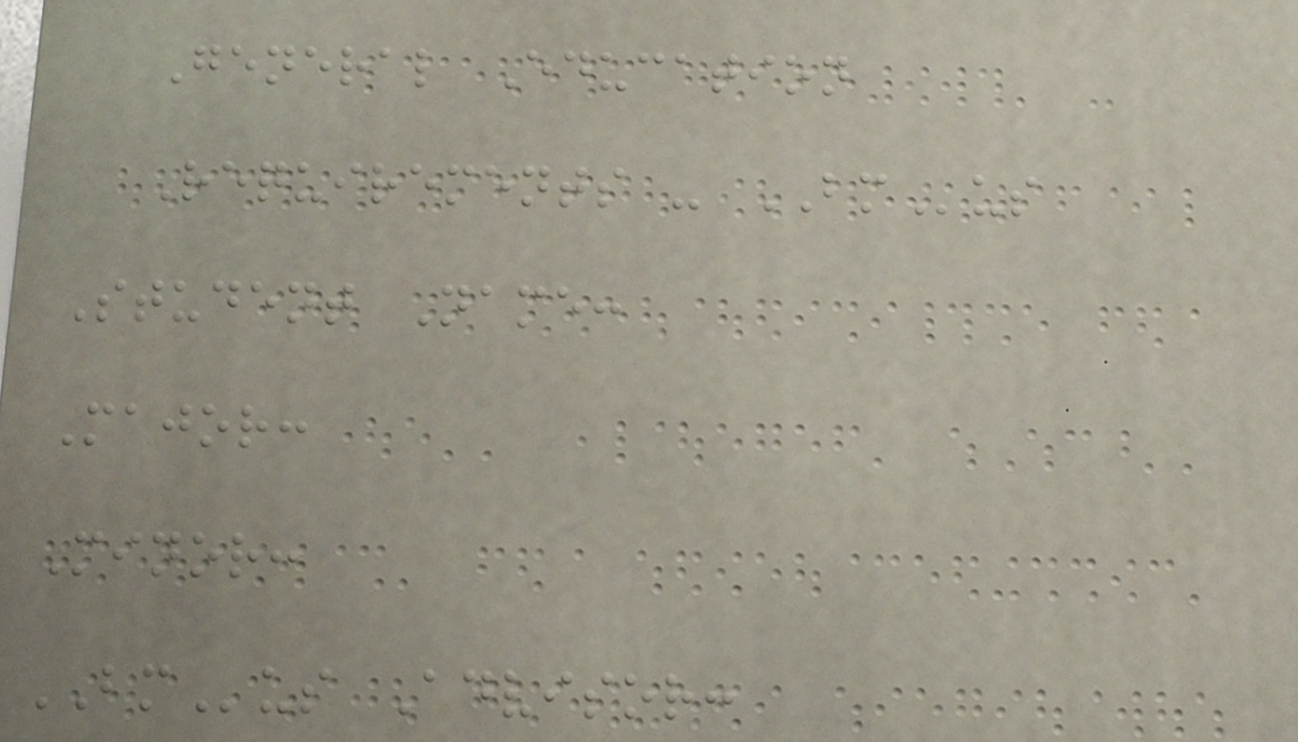General Education
Requirements - BMus
Student Name:
Major:
Minor:
BMus Advisor:
